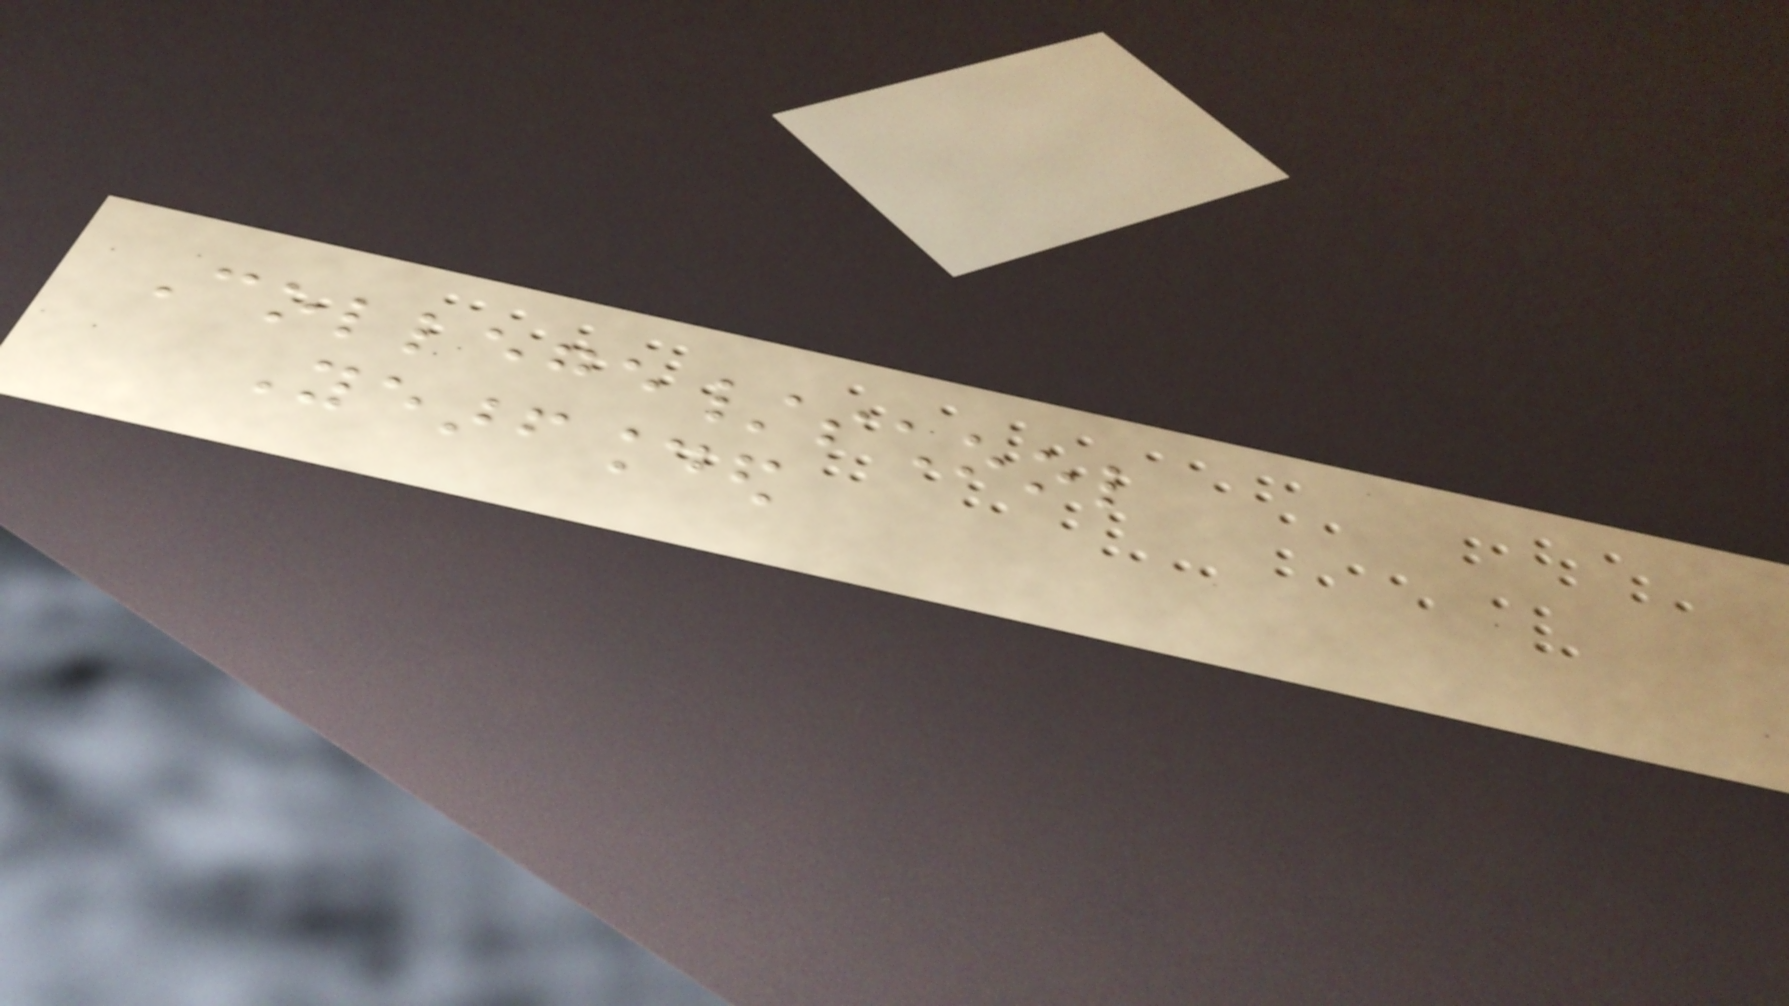College/school
Yearfounded
